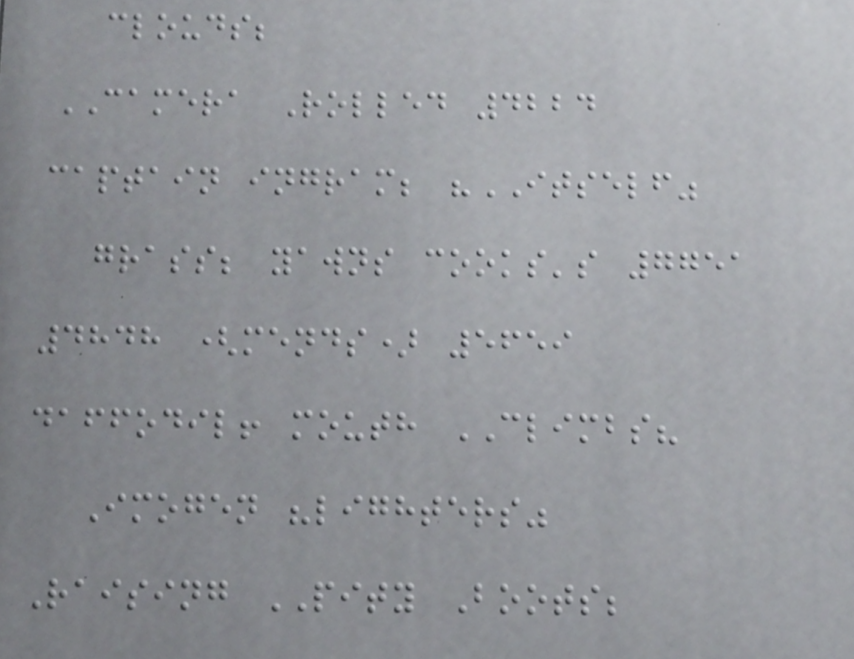clouds;
CAMERA Rolled 4224
captain ingram; "ITSELF"
grass; yawns cooks's 7751
4848 (mends) 5659
daffodil! mouth CLIMBS?
Imogen "lighters"
Raising PITY Boots;
